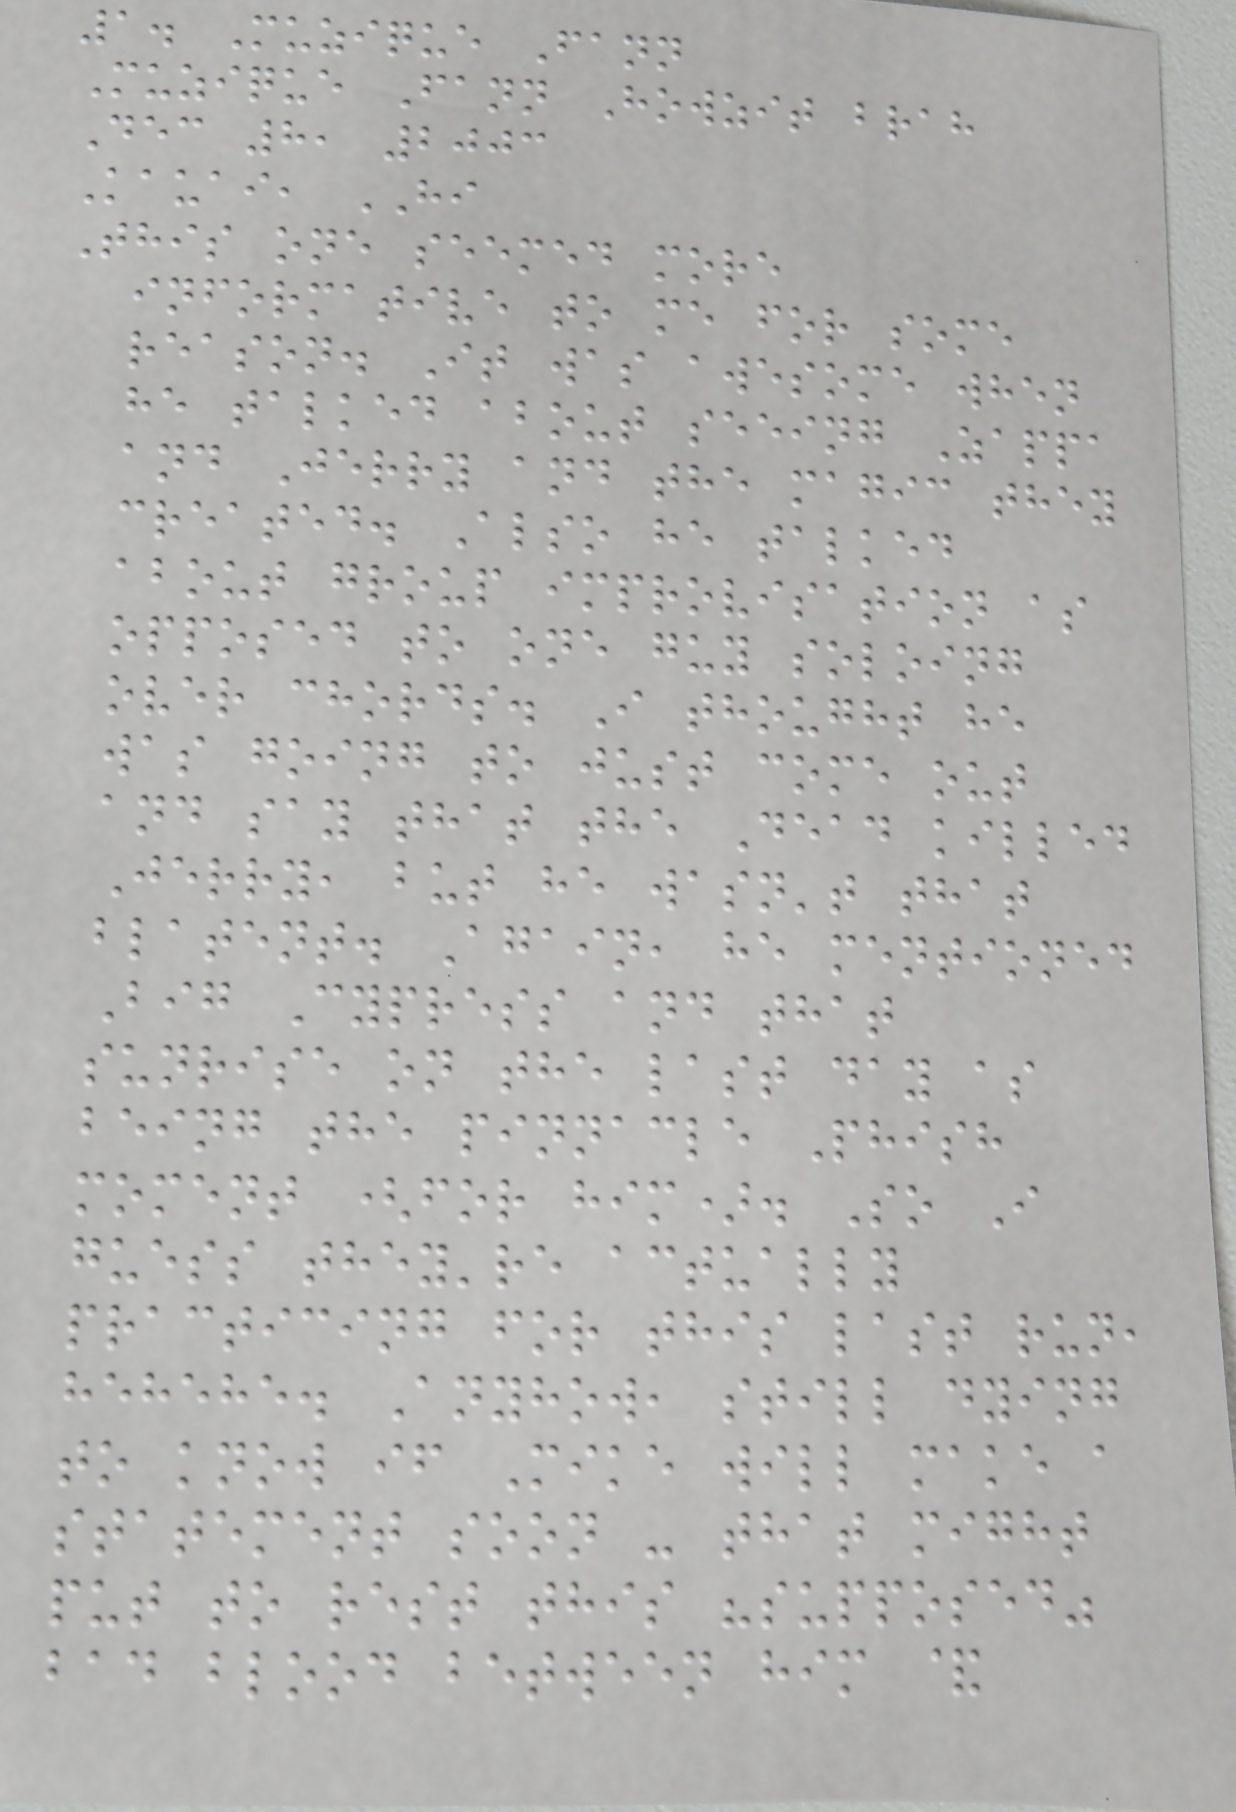1. Muzique Fann
Muzique Fann Howzit brah
Dec 8, 2003
Kauai, HI
This one seemed more
informative to me for some
reason. It was awesome when
he talked about seeing Zappa
and Jerry and the magic they
created. Also he talked
about group improvisation as
opposed to one guy soloing
over chords. I thought he
was going to just come out
and say that the Dead killed
Jerry, but he wasn't that
blatent. Again, he mentioned
Big Cypress and that
sunrise on the last day as
being the pinnacle Phish
moment (for him). So I
guess they're actually
practicing for this last run,
hehehe. Anyhow, still dying
to know if Mike will make a
statement soon - that might
put to rest this "supposed"
bad blood between him &
